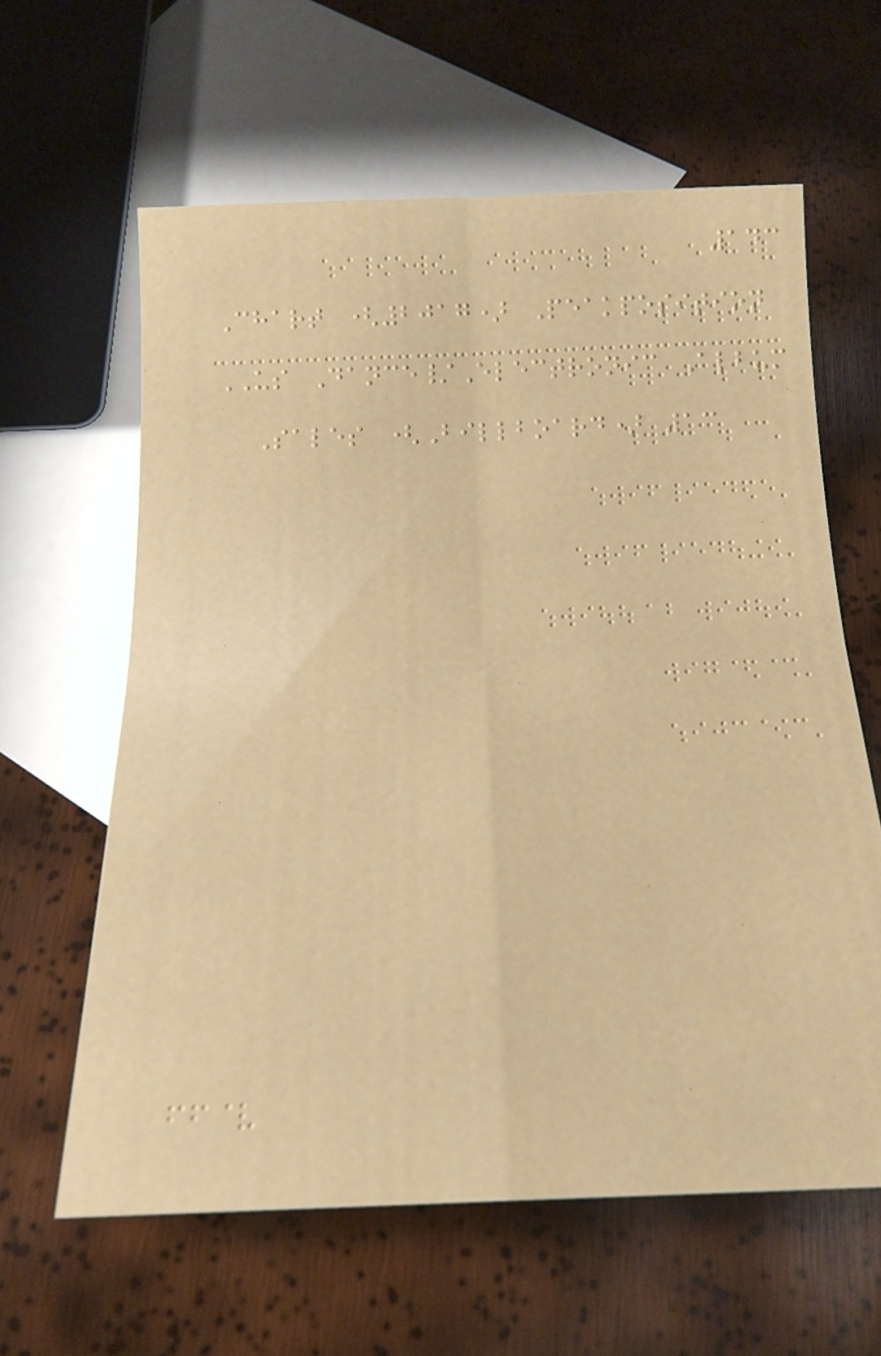143
Chart (2017) Peakposition
US Dance/Electronic Album
Sales (Billboard) 13
